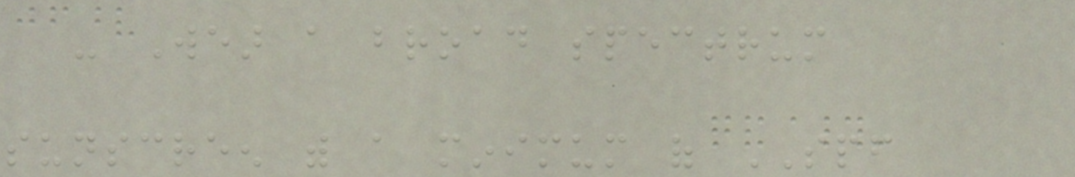- Wear a broad spectrum
sunscreen with a minimum of SPF
